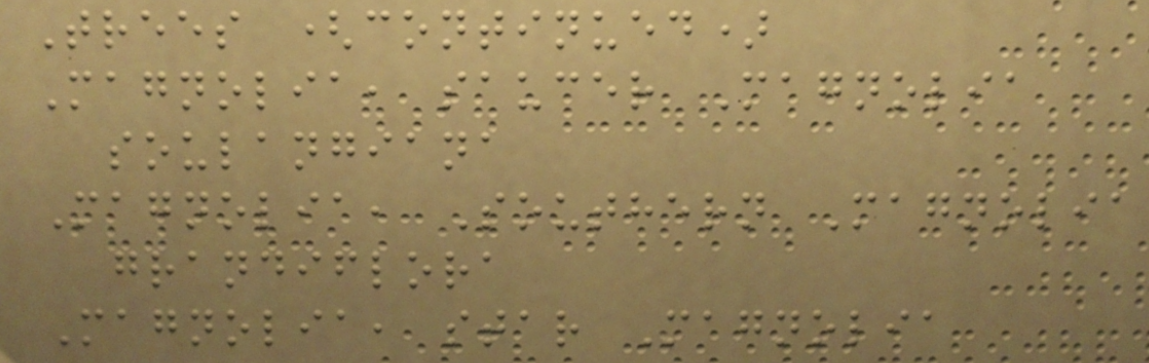Trees (continued)
Magnolia, saucer Magnolia
soulangiana
Magnolia, Southern Magnolia
grandiflora
Magnolia, star Magnolia
